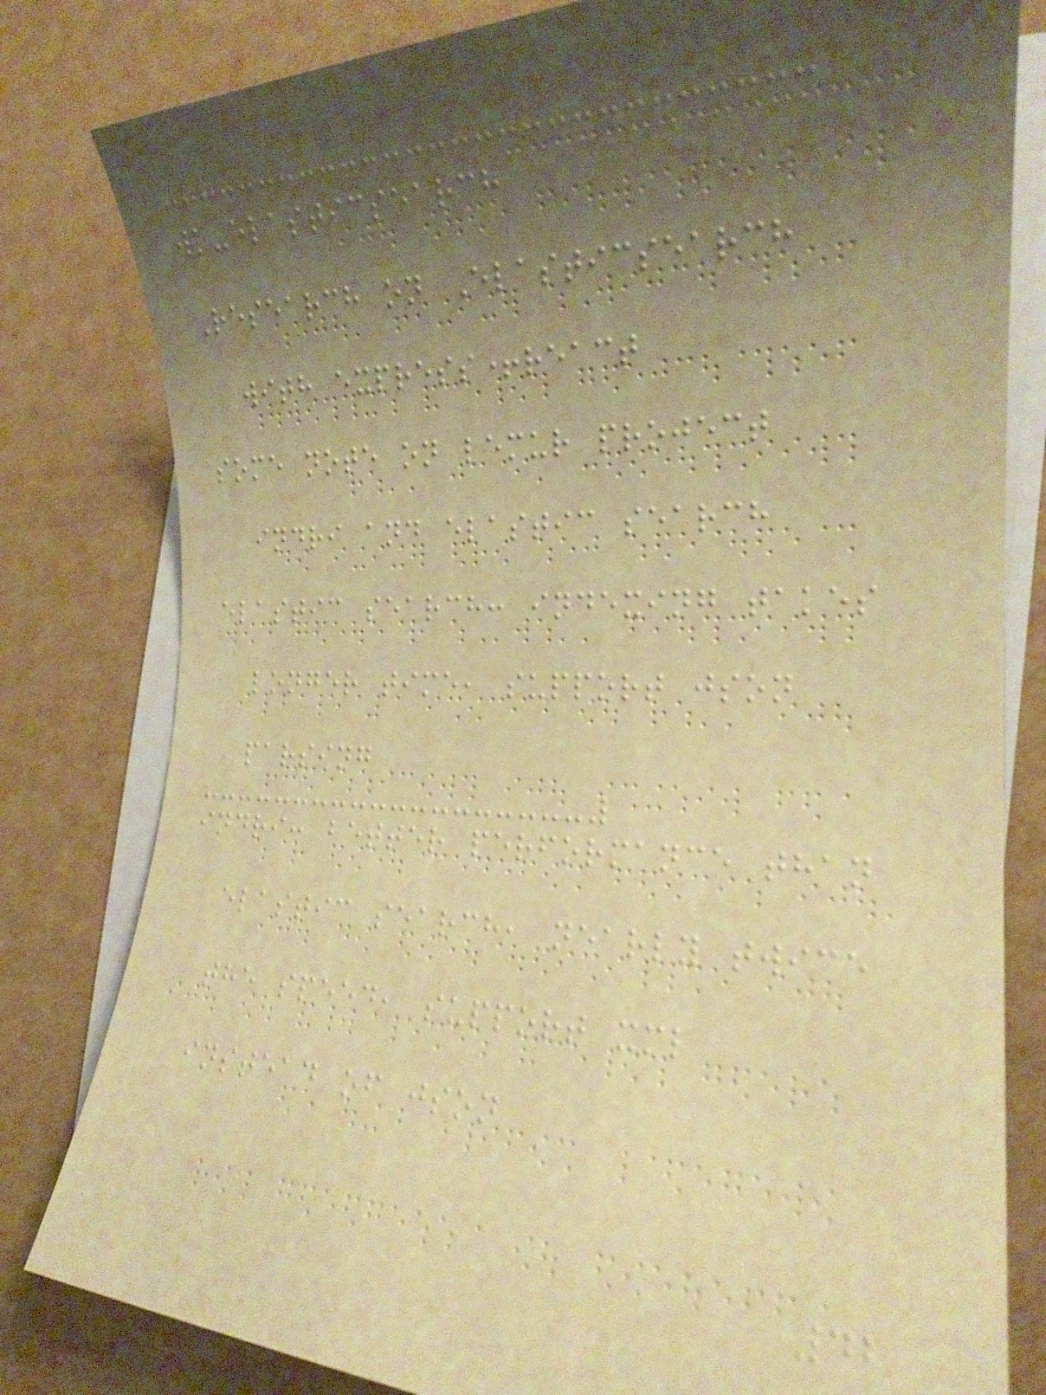wk-elasticsearch
Research on Elasticsearch
with express+react
some note on lemur project
indri and elastic search
elastic search: indexing takes
longer time, support json
parsing
indri: better performance than
elastic search, nearly twice
the speed, support xml
instead of json
42
